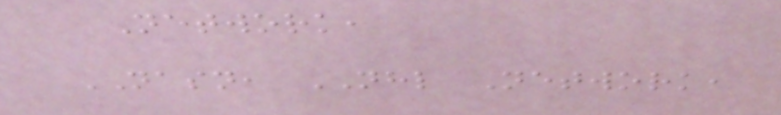Network,
NASN, NHL Network,
